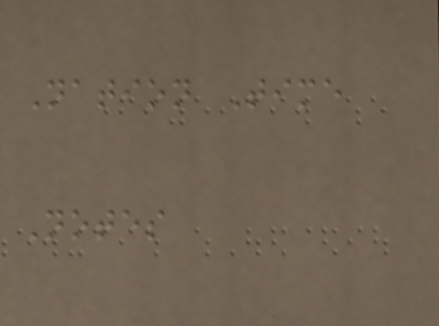Nation Time
Notes
